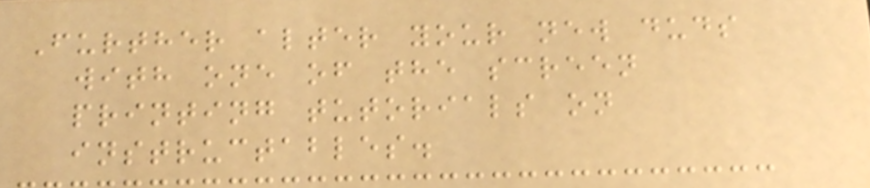Further alter your new duds
with one of the screen
printing tutorials on
instructables.
